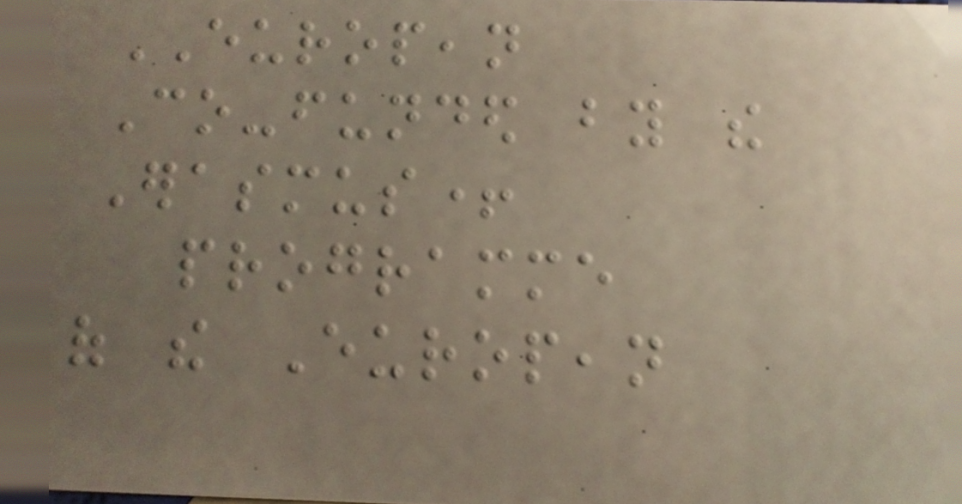EUROPEAN
Co-funded by the
Erasmus+
programme
of the European
